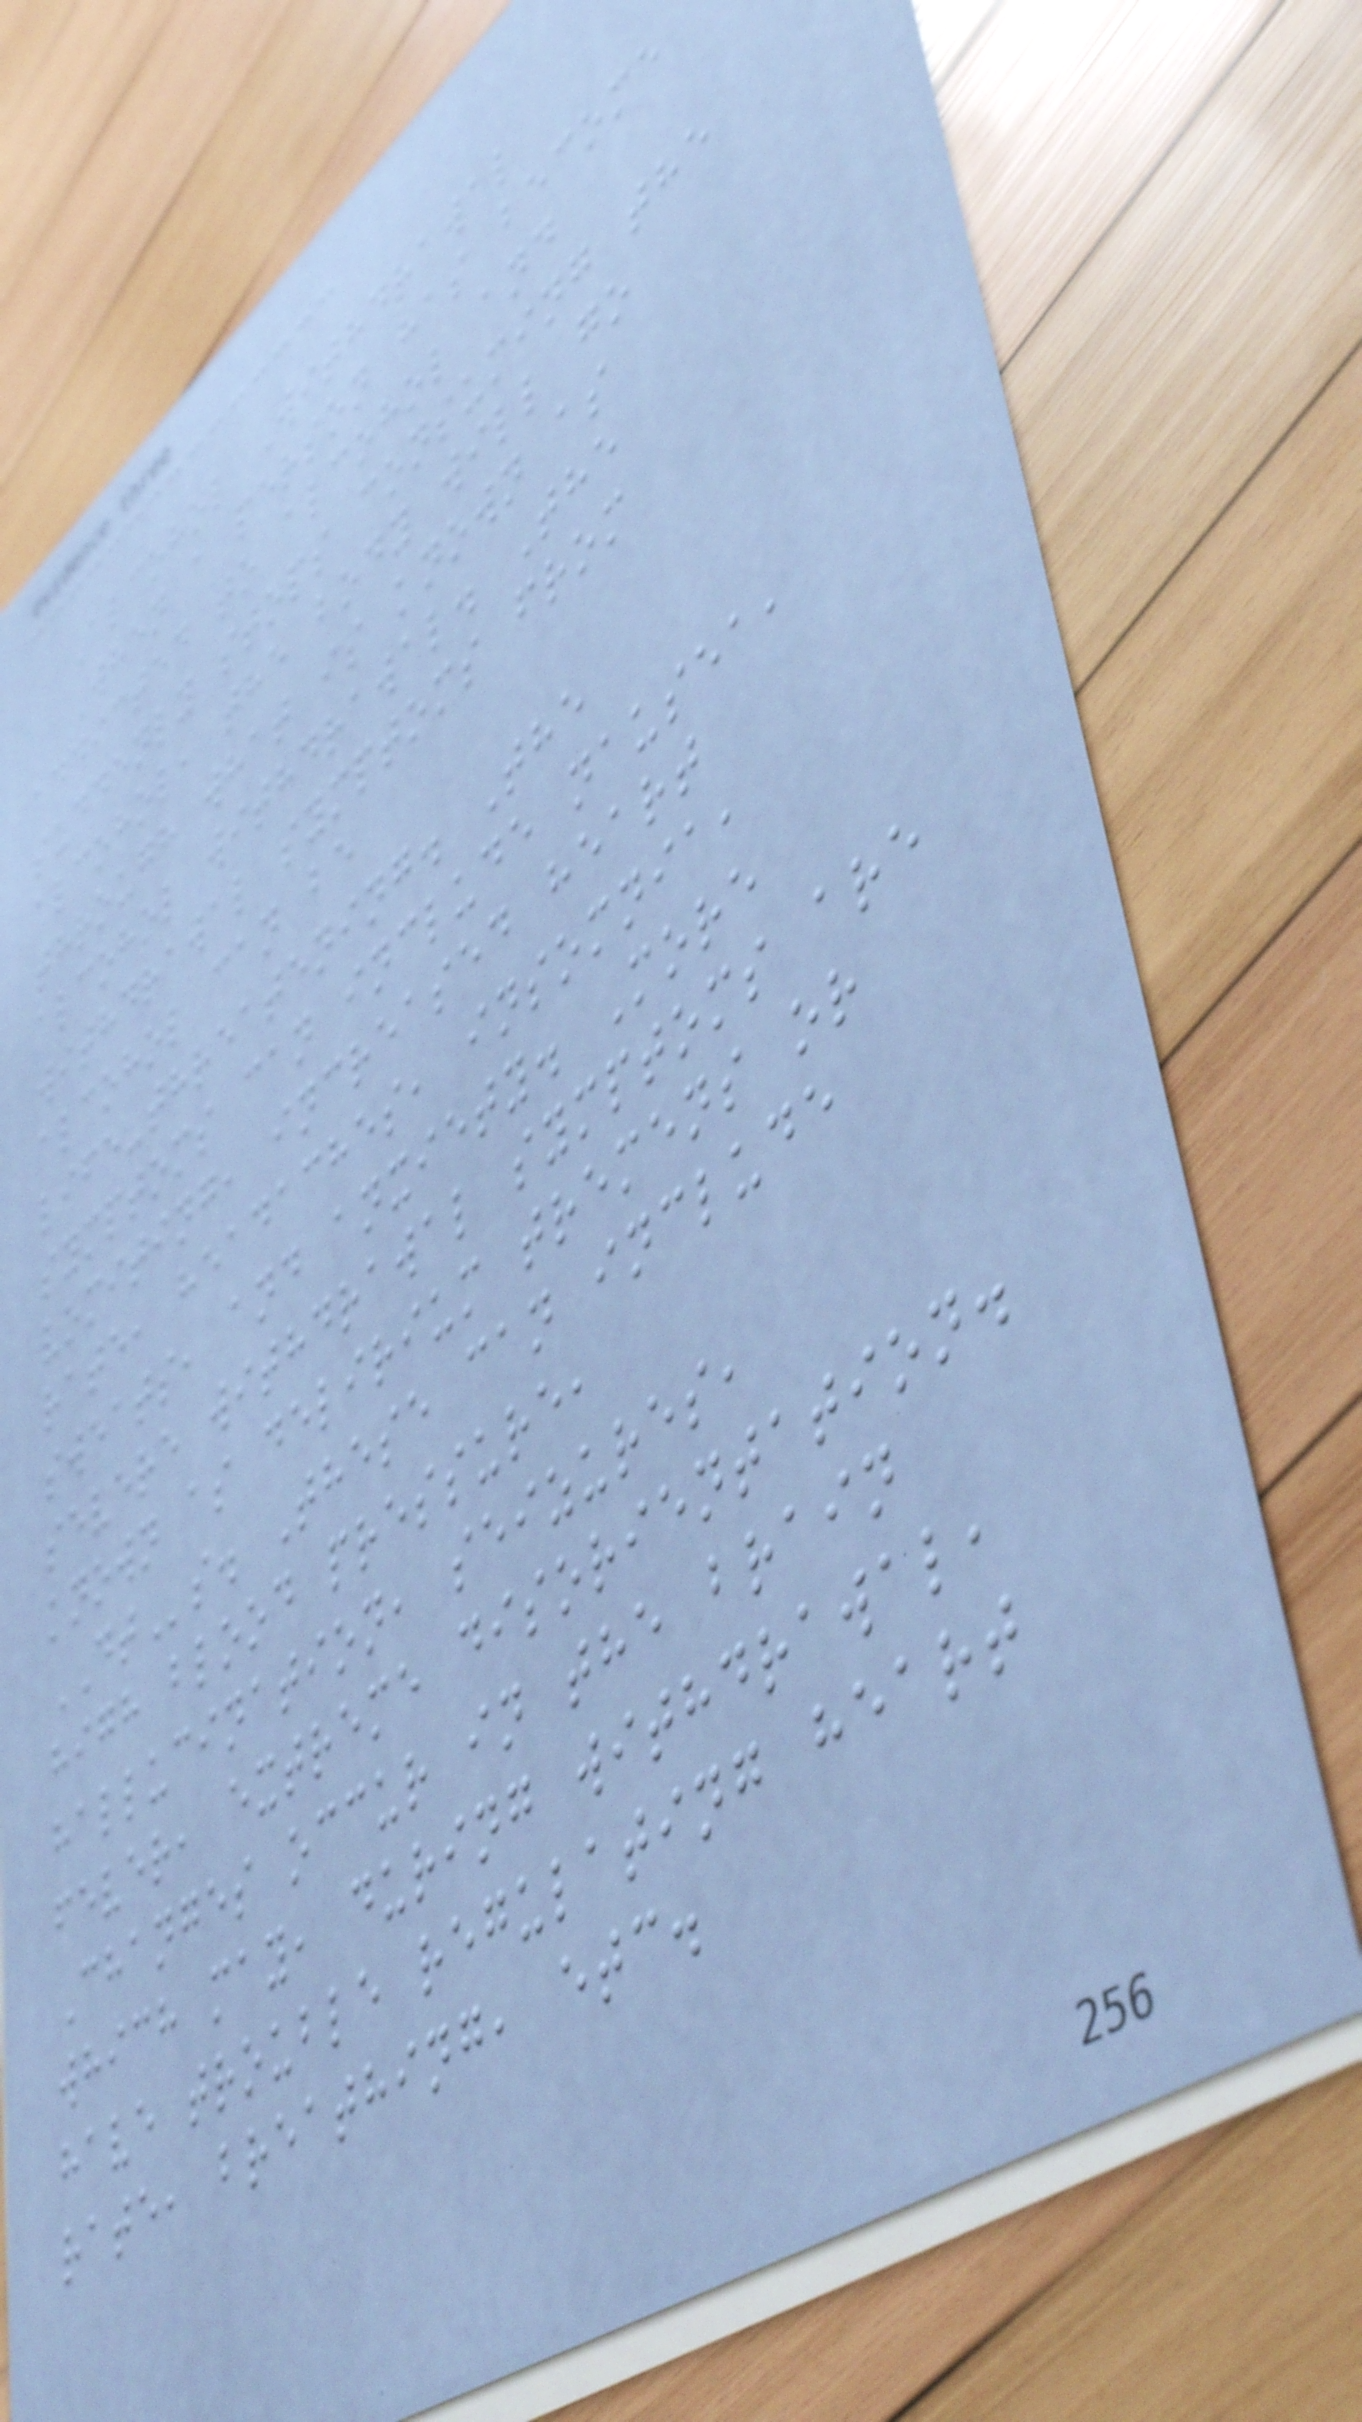Alcohol Withdrawal
When a person has become
addicted to alcohol and
suddenly stops consuming the
alcohol, the body will go
through what is known as
alcohol withdrawal. The
withdrawal symptoms from
alcohol can be
life-threatening. The
symptoms can include nausea,
vomiting, increased heart
rate, headaches, insomnia,
sweats, and anxiety. More
severe withdrawal symptoms are
known as delirium tremens or
DTs. These can include
high blood pressure,
hallucination, seizures,
fever, extreme disorientation.
Changes occur in the brain
which may, during withdrawal,
have trouble regulating heart
rate, breathing, etc.
